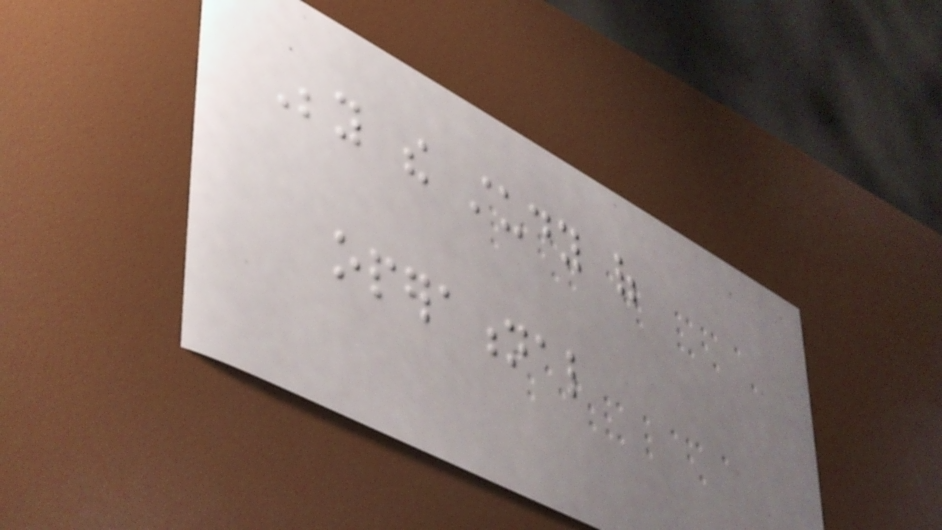Beyond the study of
operational
